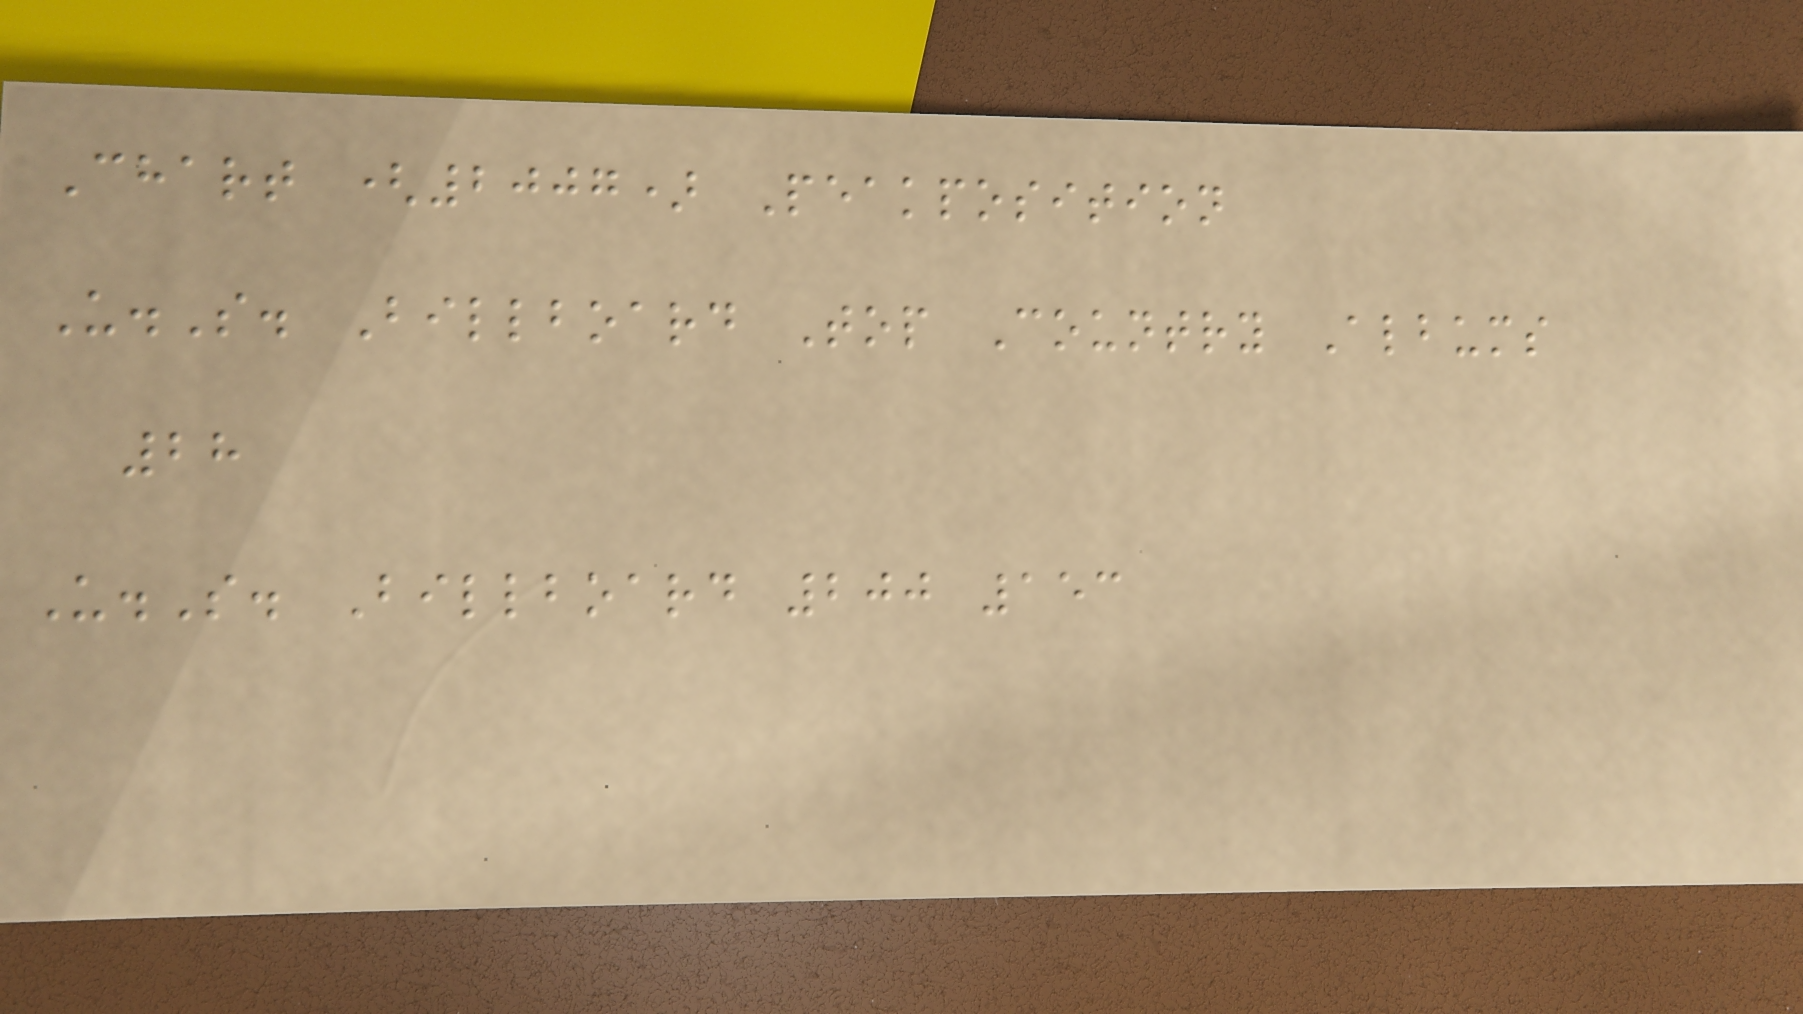Chart (2007) Peakposition
U.S. Billboard Top Country Albums
28
U.S. Billboard 200 153
